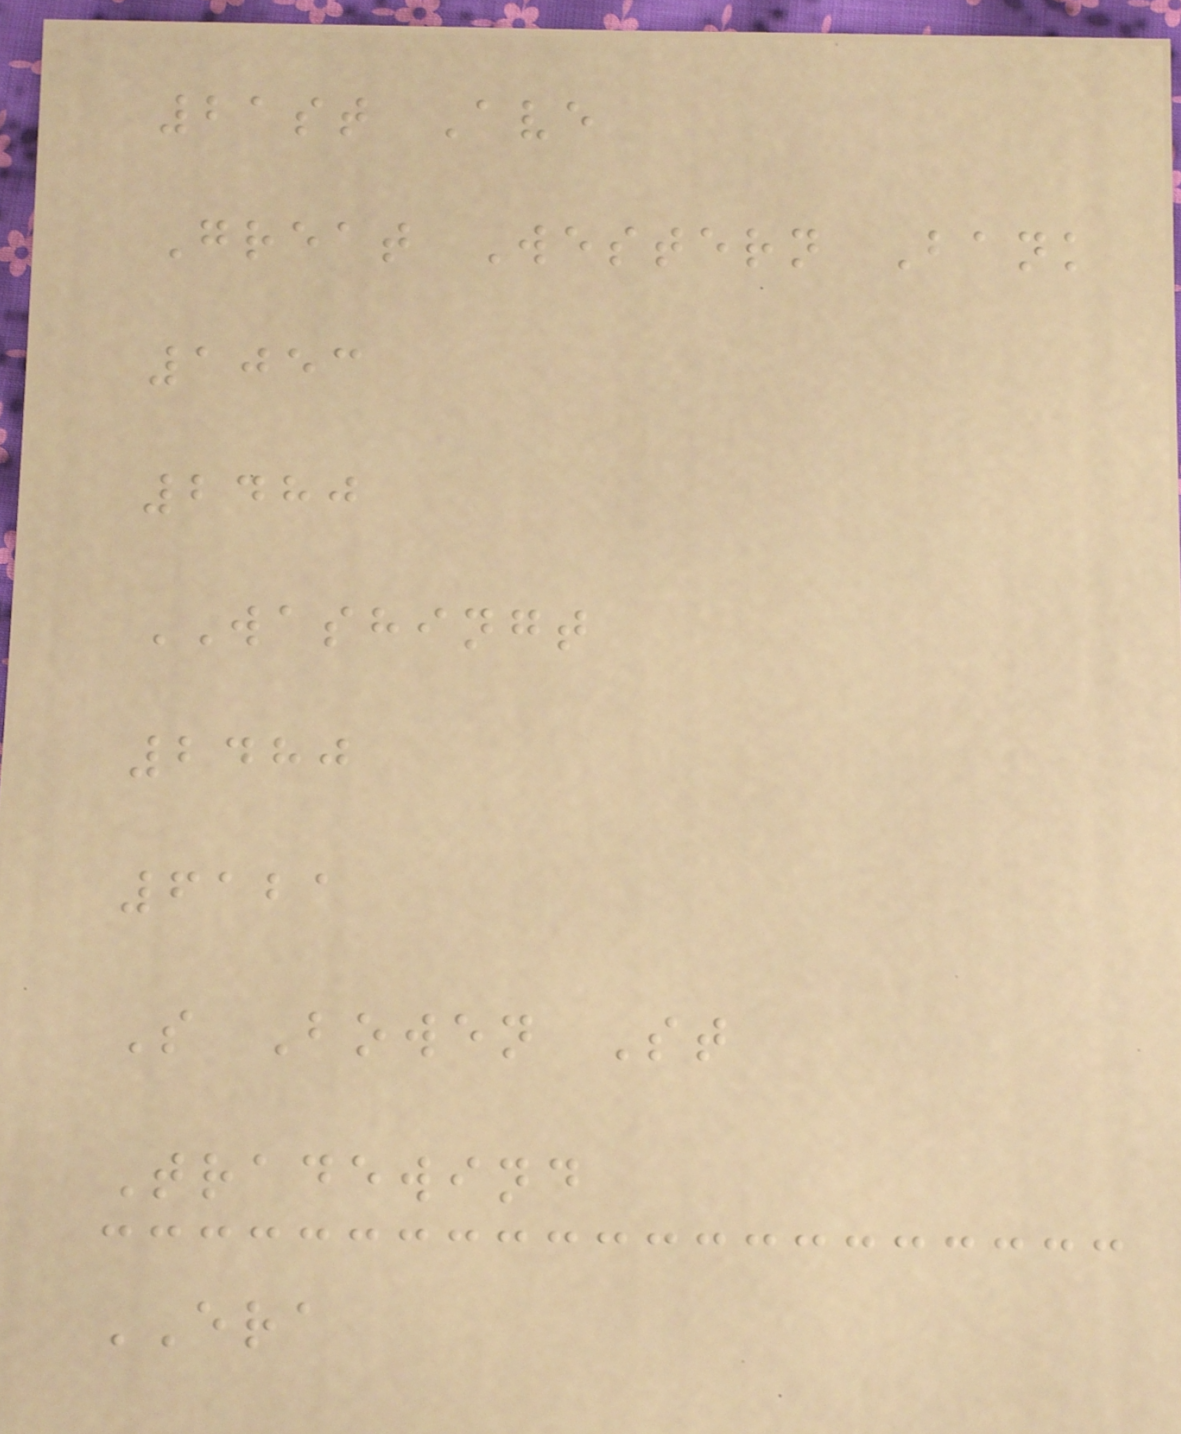21st Ave
Great Western Bank
1053
2480
WASHINGT
2480
6121
S Bowen St
Tradewind
ERA
